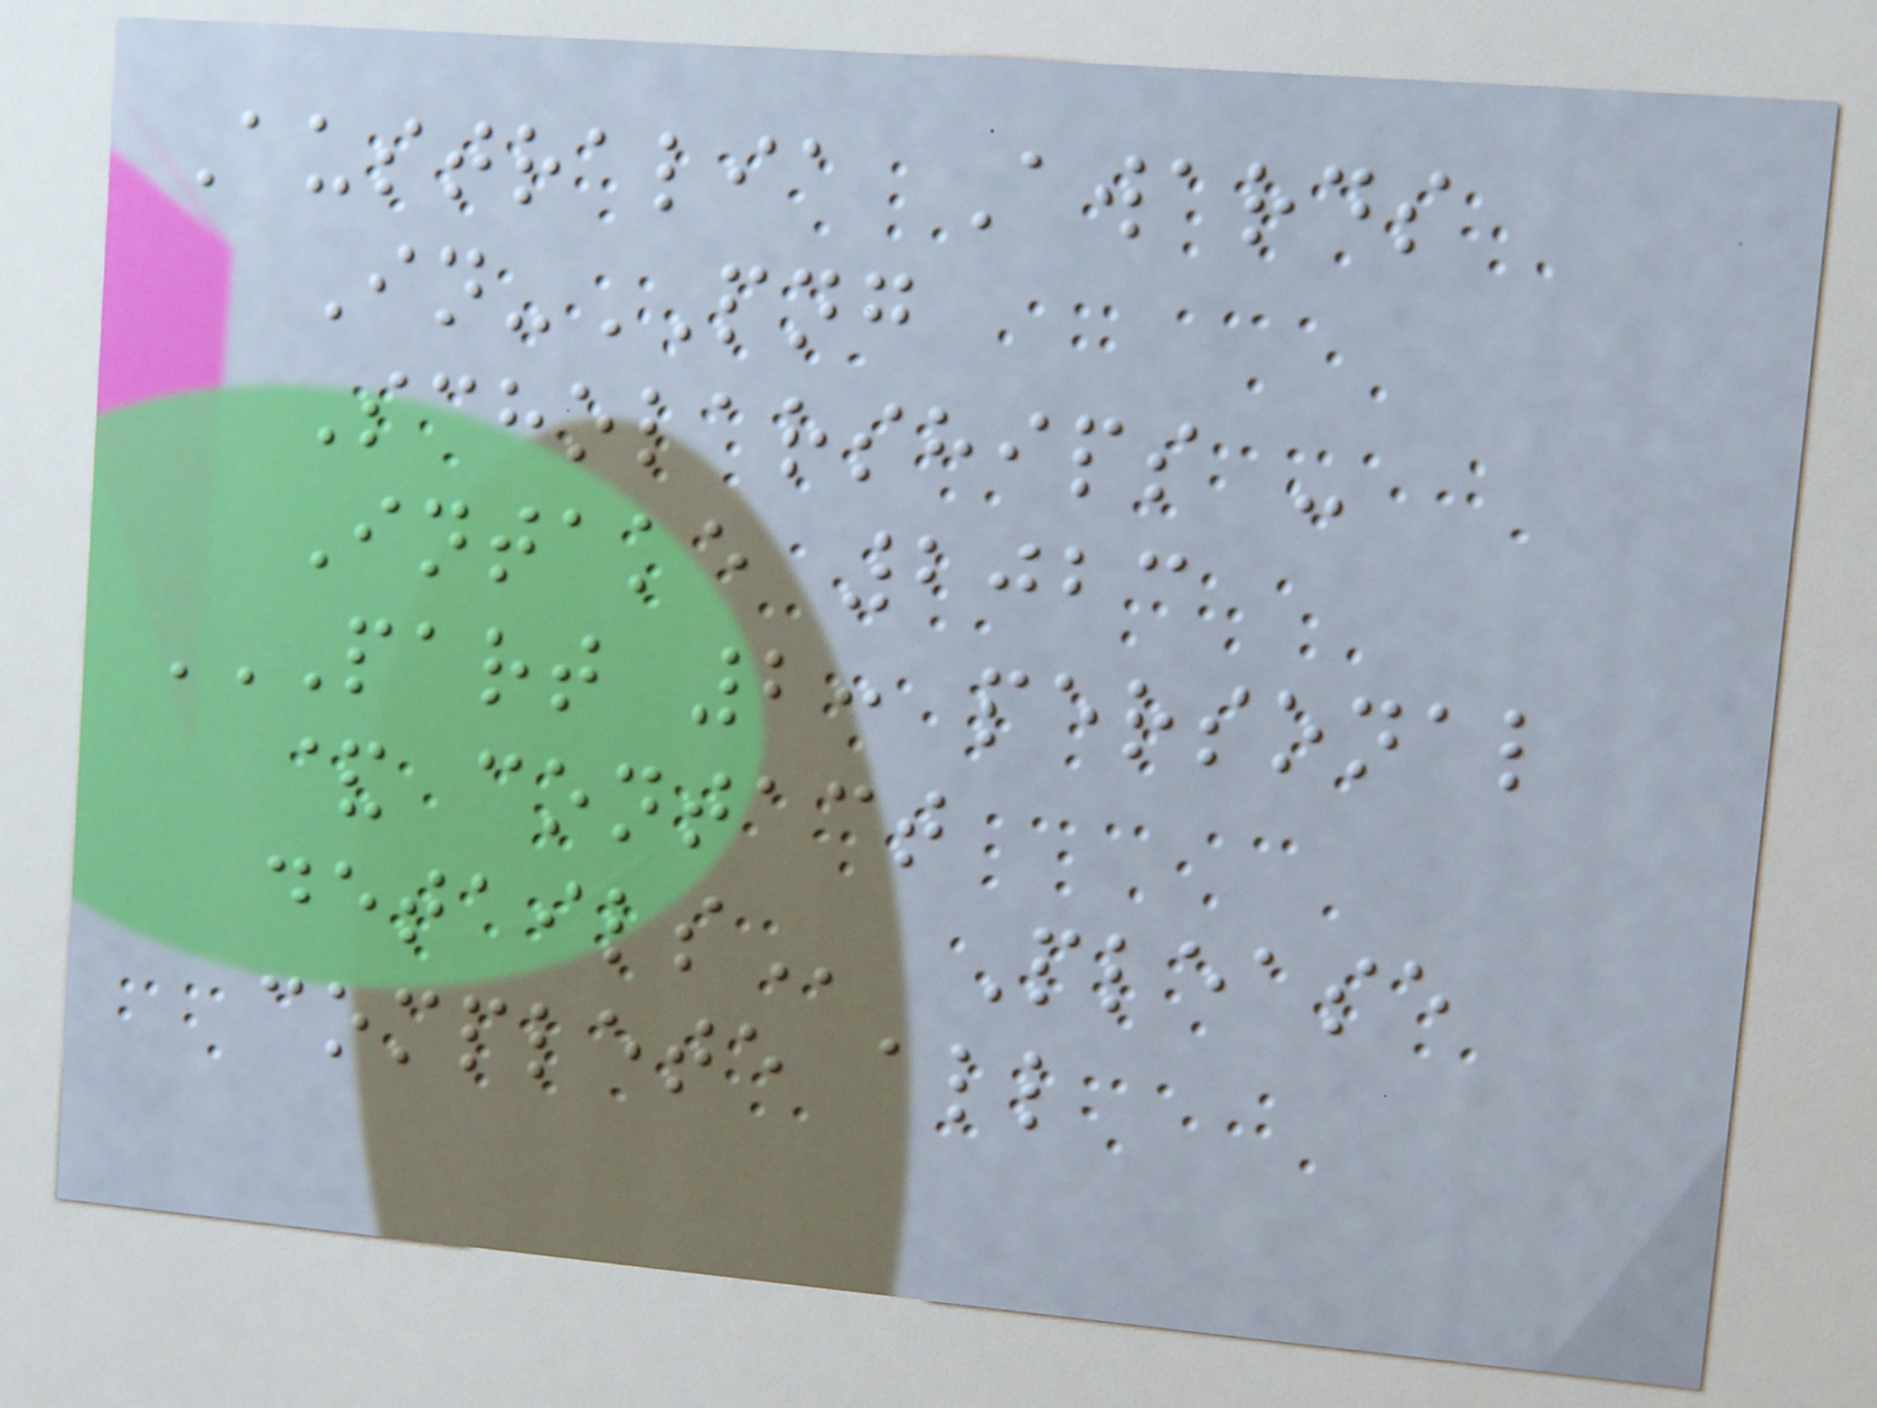Australia Awards
In-PNG
Scholarships -
Intake 2023
PART 2: PERSONAL
& CONTACT
DETAILS Please
complete all
